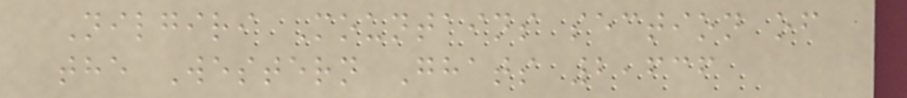Nilgiri Mountains section of
the Western Ghats 2,636
